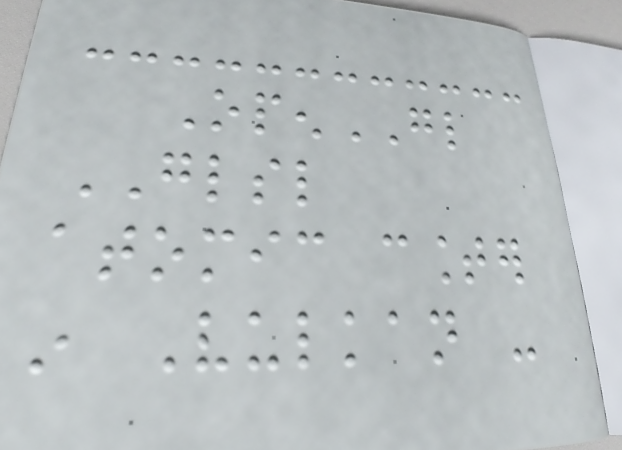OpenGL
GLSL
atomic counter
in Vulkan -
